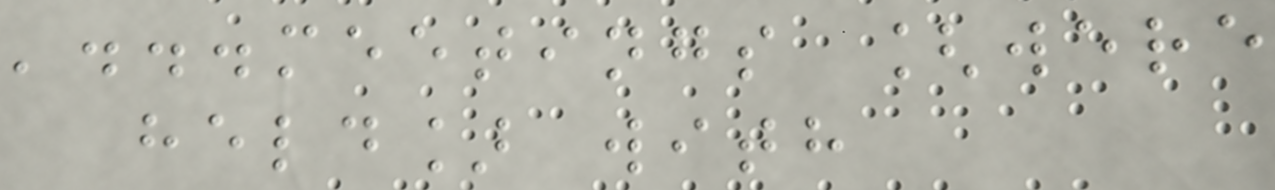'...meetings [were
held] with
